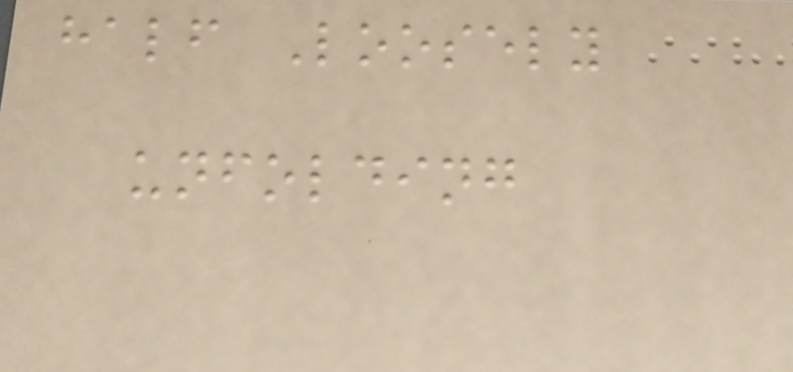half Loosely
unfolding
